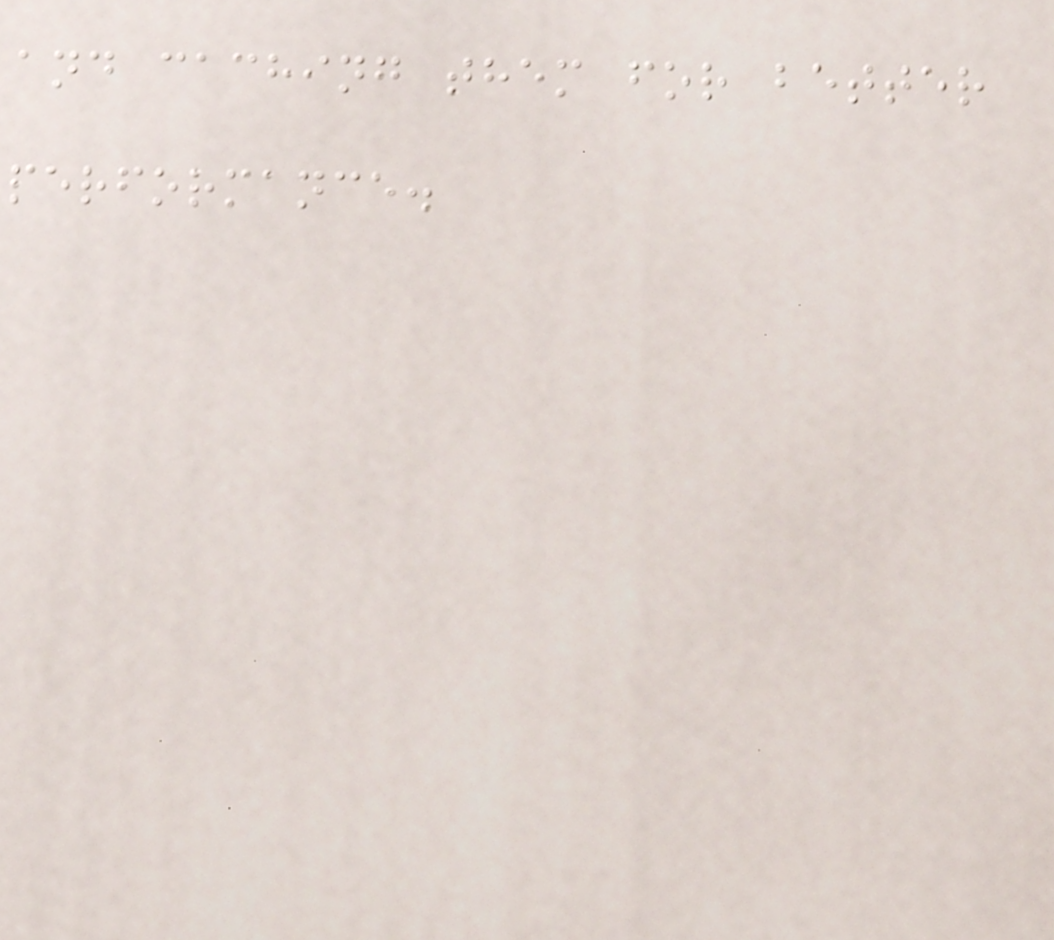and caching them for better
performance.
